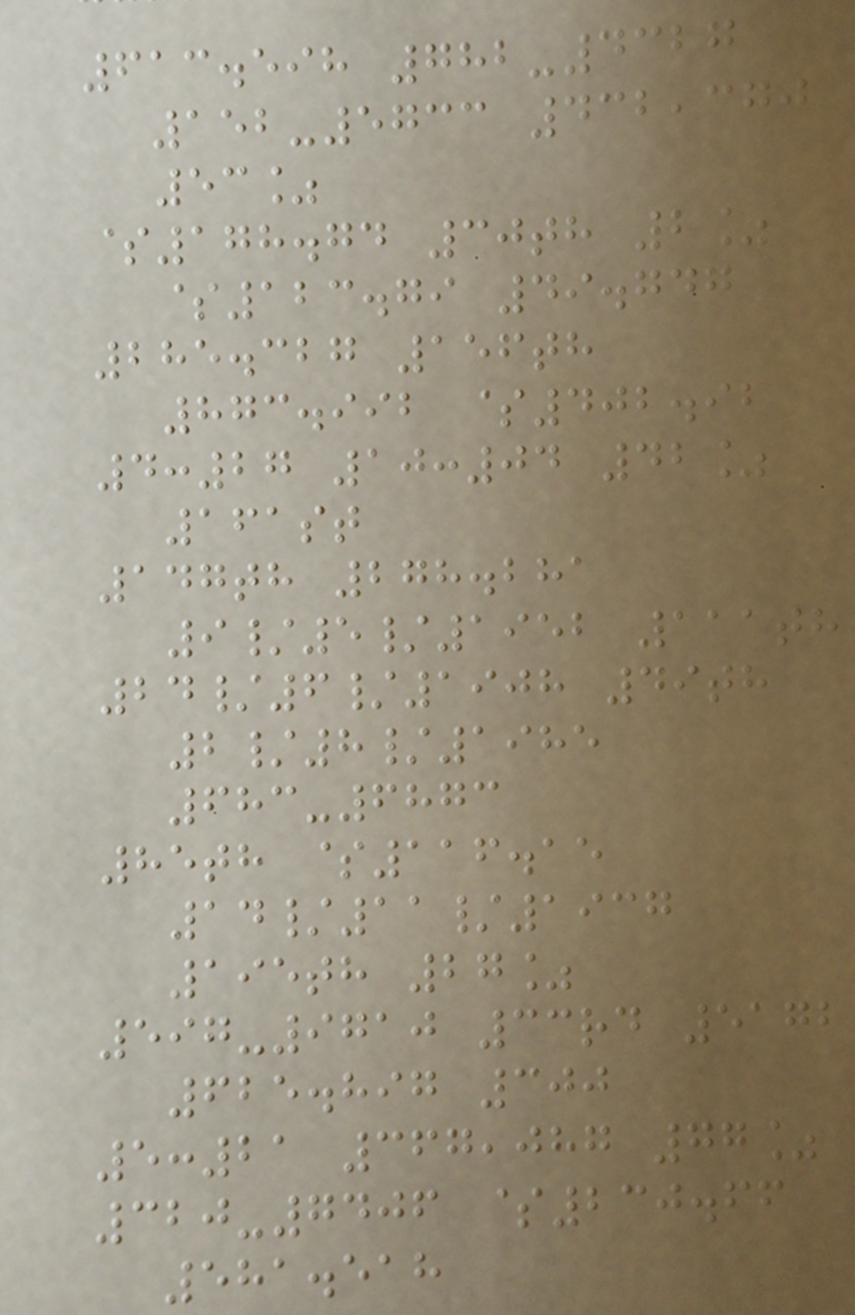613.598 782-4327
152-5733 432,370
53%
$178.74 30th 2%
$123.79 49.747
285.327 156th
873.992 $402.92
4:27 10:04 42%
161st
147th 278.281
9/5/1952 111th
24/6/1908 49th
2/8/1985
683-6873
85th $116.15
14/11/1937
195th 27%
597-9710 33rd 5172
625.897 300
5:21 367,087 77%
320-7406 $230.66
581.518
